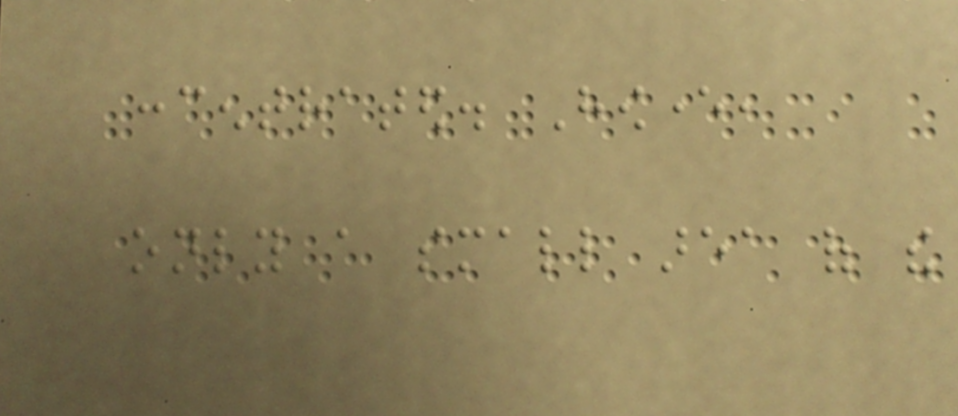concentrated. However,
only a small area of the
